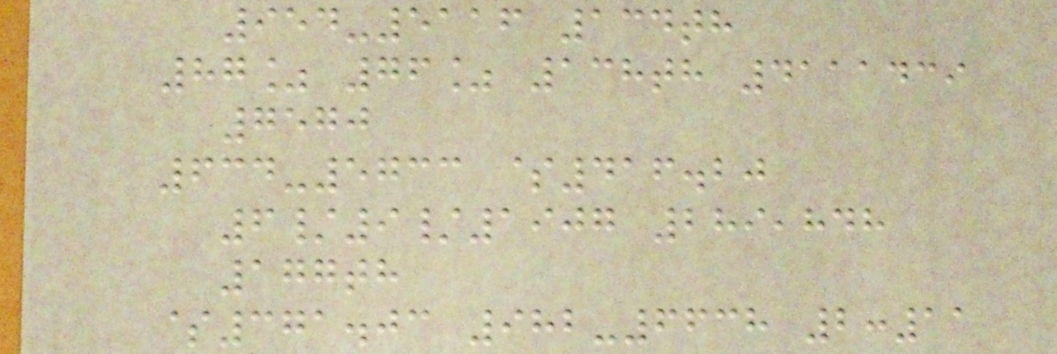954-5116 134th
87% 76% 138th 4111439
7570
634-5733 $416.20
6/9/1907 289,848
177th
$371.03 982-6638 2:11
